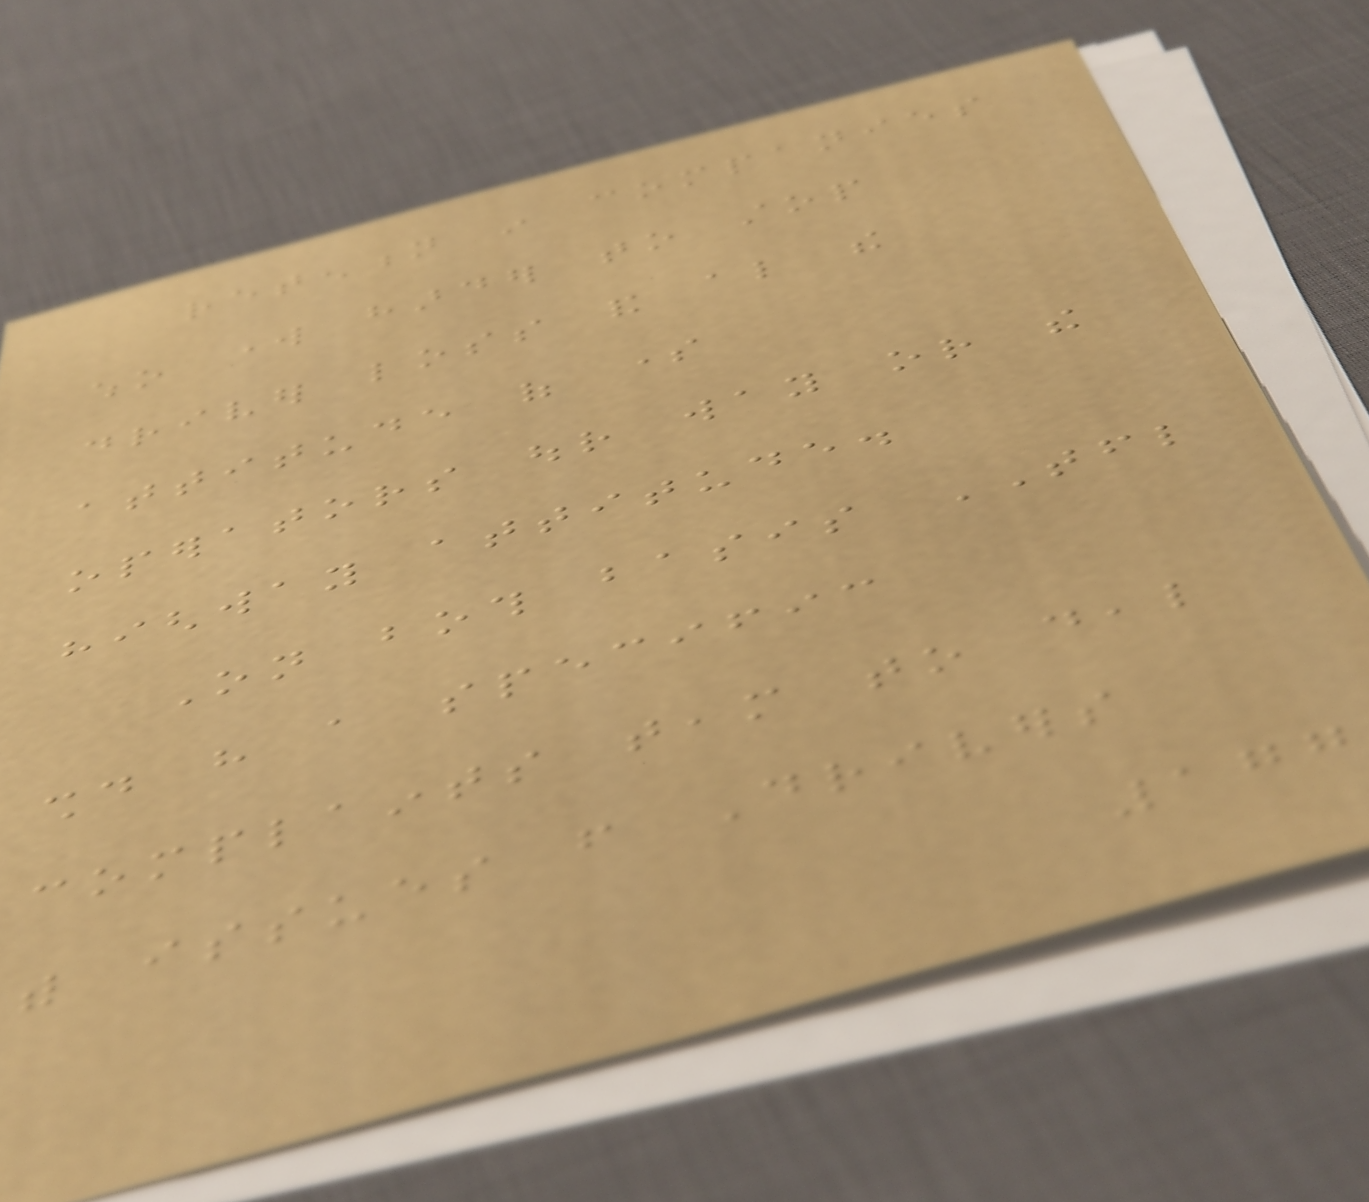retention in companies
who work harder to stop
driver loss and also the
attitude of some
operators our way or the
highway attitude.
On both basis TFL
should have a specific
complaints team to deal
with issues from Drivers
177
